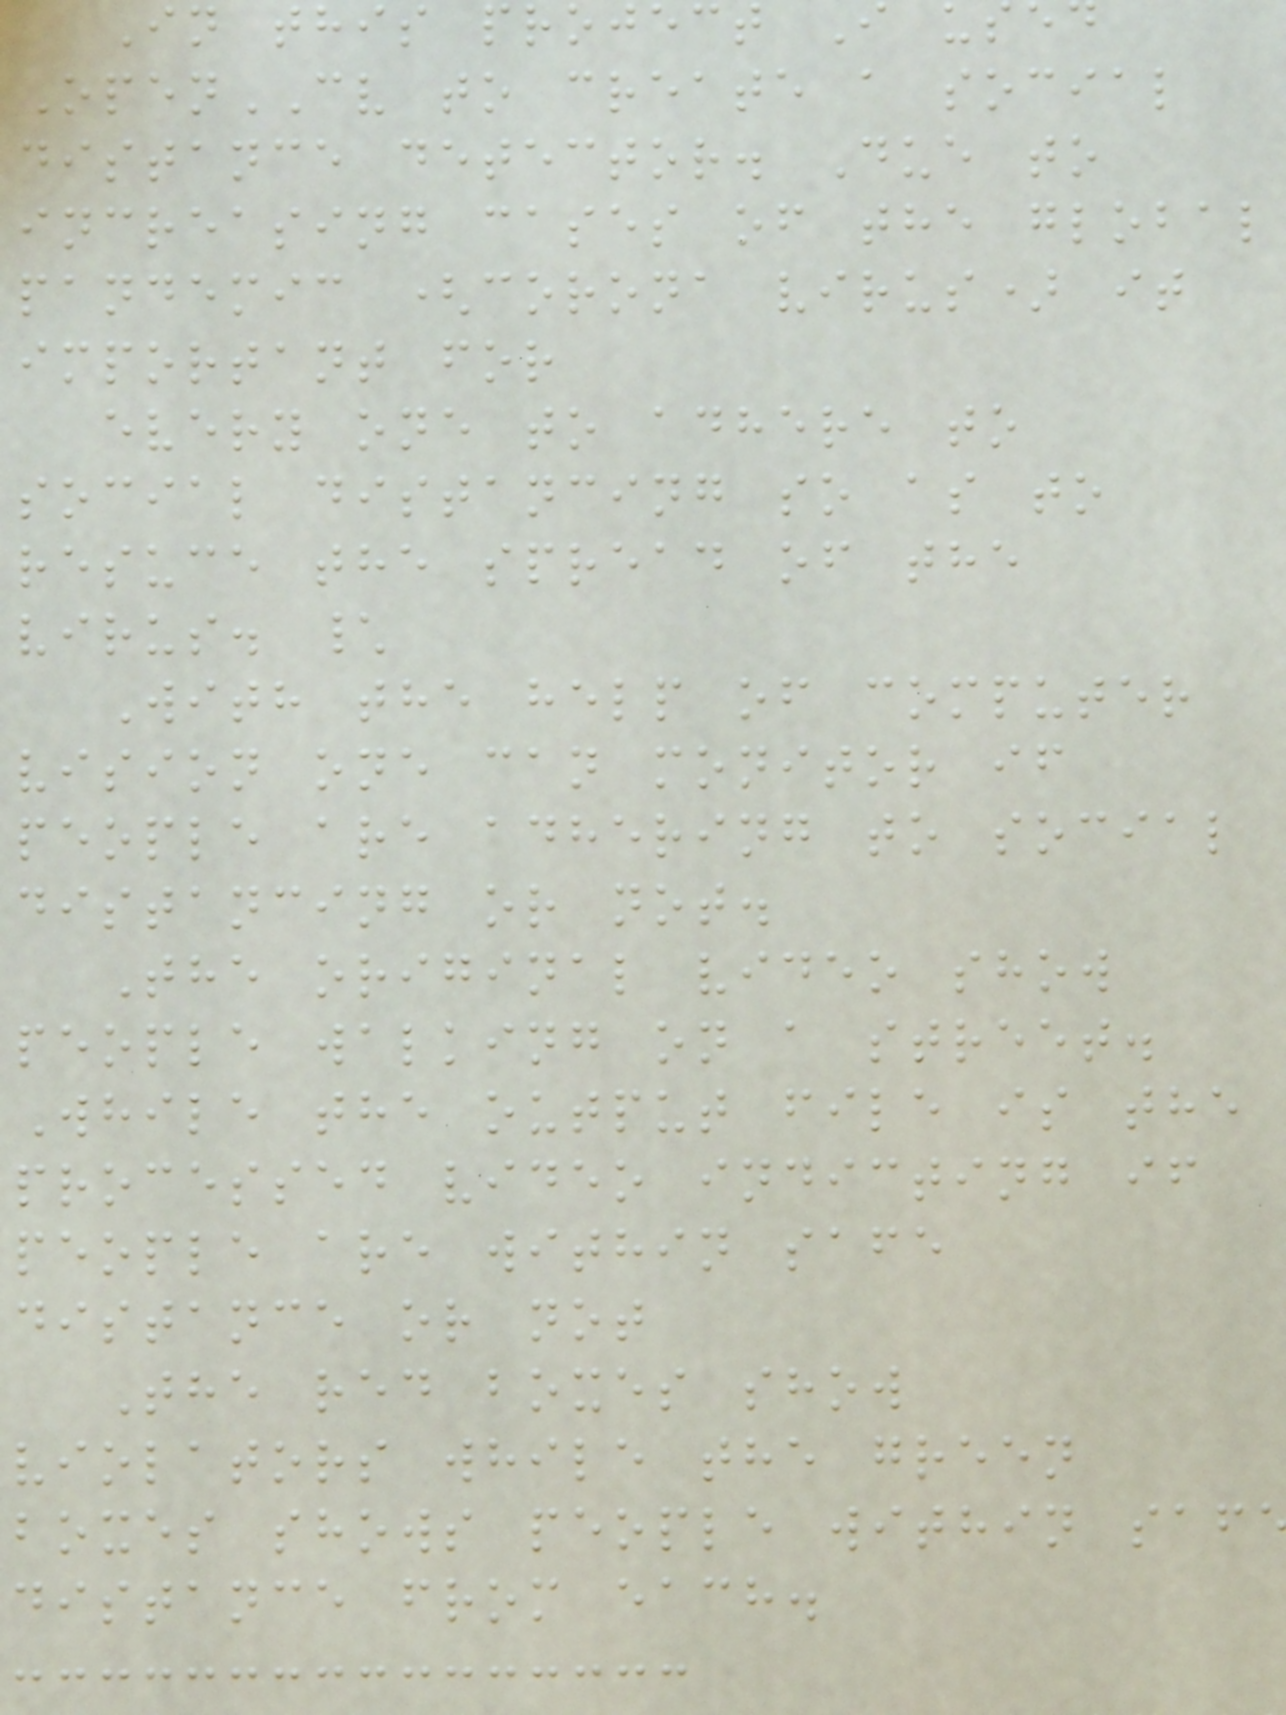In this project I
OpenCV to create a social
distance detector. Due to
increasing cases of the global
pandemic (corona virus) it
important for
every one to adhere to
social distancing so as to
resuce the spread of the
virus. \
With the help of computer
vision one can monitor if
people are adhering to social
distancing or not.
The original video show
people walking on a street.
While the output file is the
processed video indicting if
people are within safe
distance or not
The red boxes show
violators while the green
boxes shows people within saf
distance from each.
